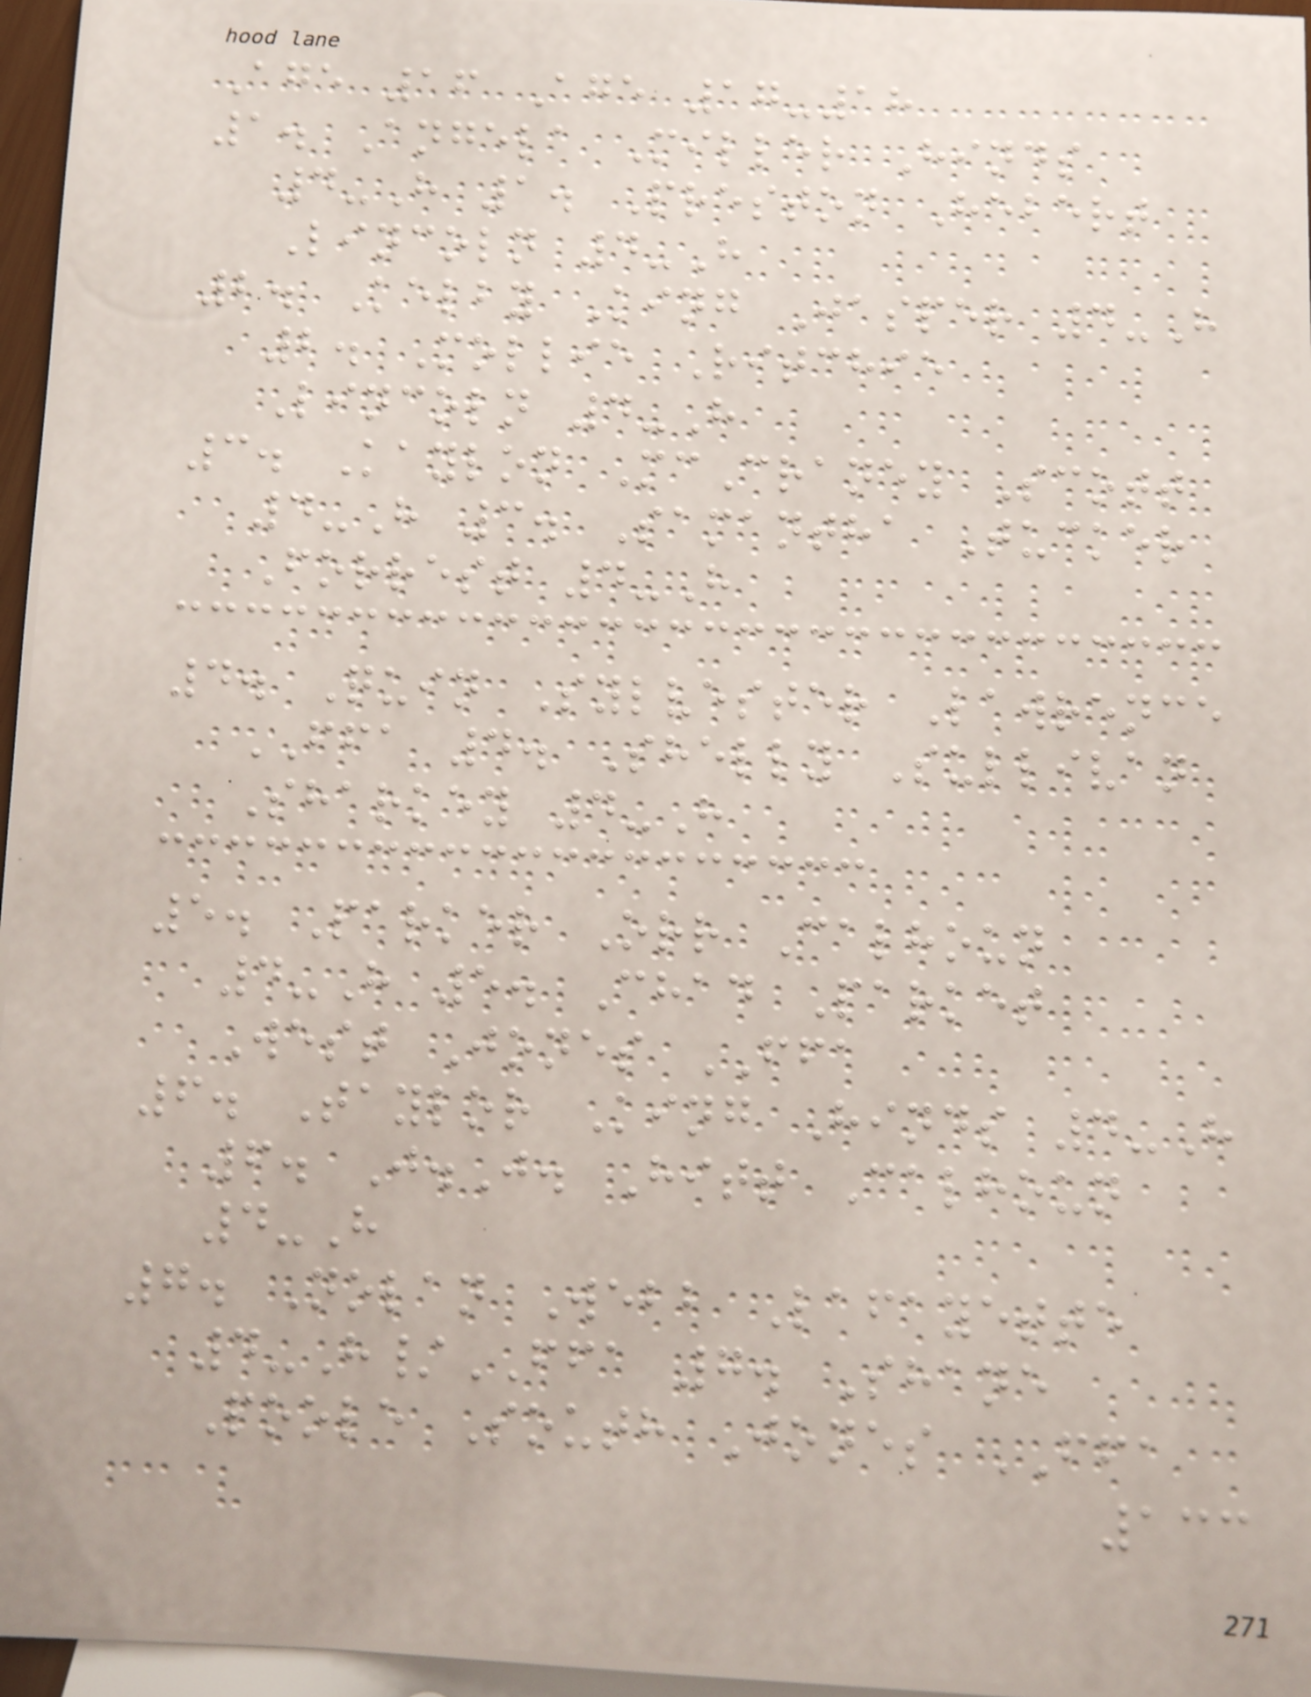Age 16 Age 17-18
1. Angela Miller Hinds
4-H 1. Preston Hebert
Lincoln 4-H
2. Kelby King Jasper 4-H
2. Mollie Ritchie
Lincoln 4-H
3. Kaylon McCraney Scott
4-H 3. Samantha Tucker
Forrest 4-H
4. Quin Sylvester Lawrence
FFA 4. Shelly Sullivan
Sharkey 4-H
5. Parker Orr Calhoun
4-H 5. Chad Parket
West Jones FFA
6. Taylor King Hinds 4-H
6. J.J. Hitt Calhoun
4-H
7. Nolan Webb Lafayette
4-H/FFA 7. Shane
Poole South Jones FFA
133
